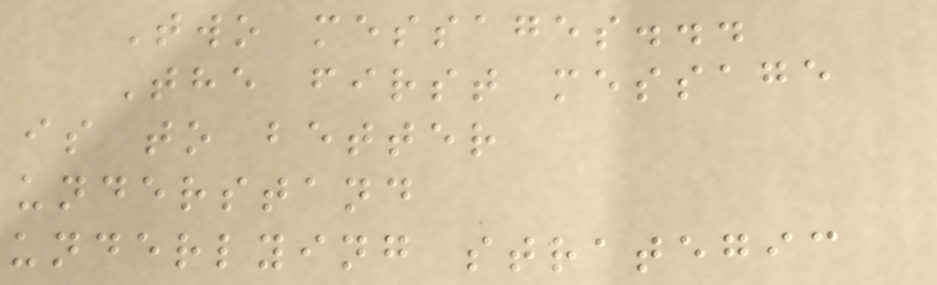Two messages...
The first message
is to better
understand
underlying strategic
